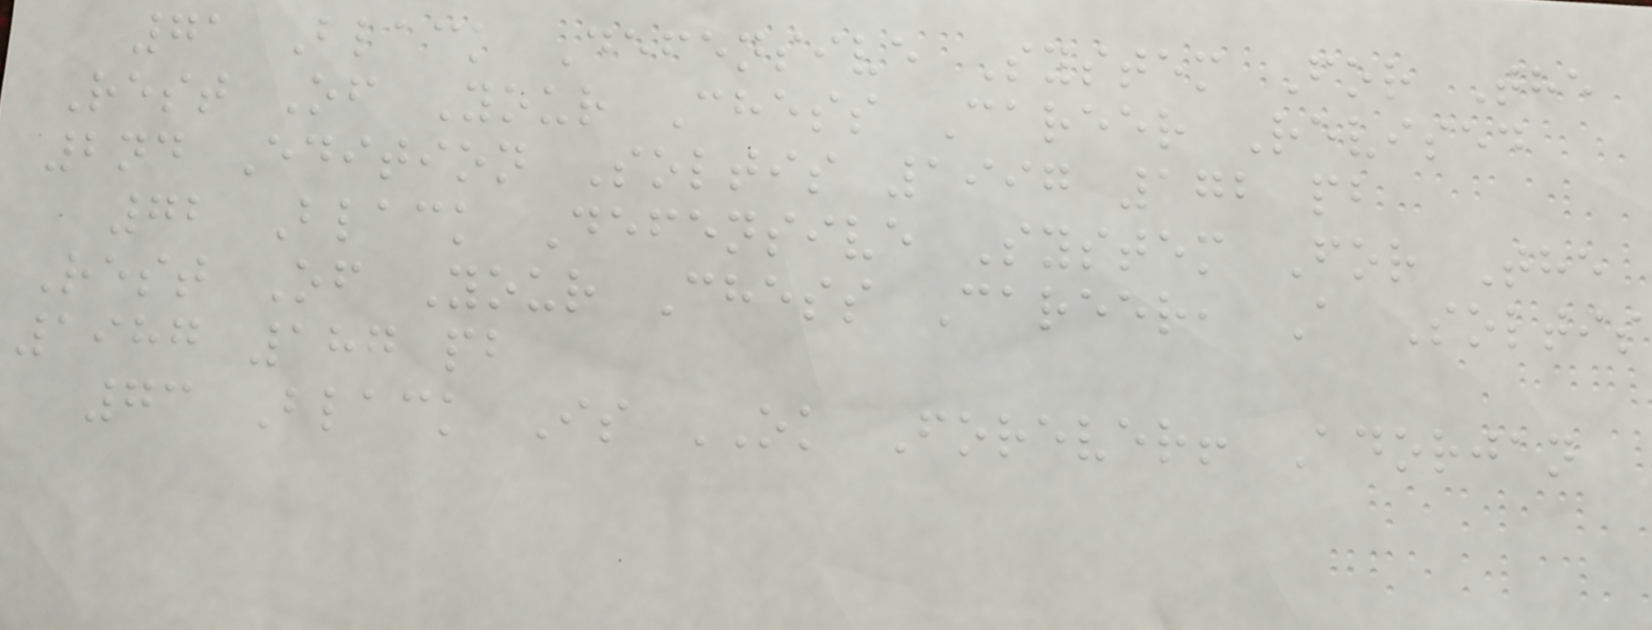71 Black Defensive System For The
Rest Of Your Chess Career Revised
2nd Edition Soltis 1997 172 pb
72 Black Defensive System For The
Rest Of Your Chess Career, A Soltis
1987 187 pb
73 Black Is OK Forever! Adorjan
